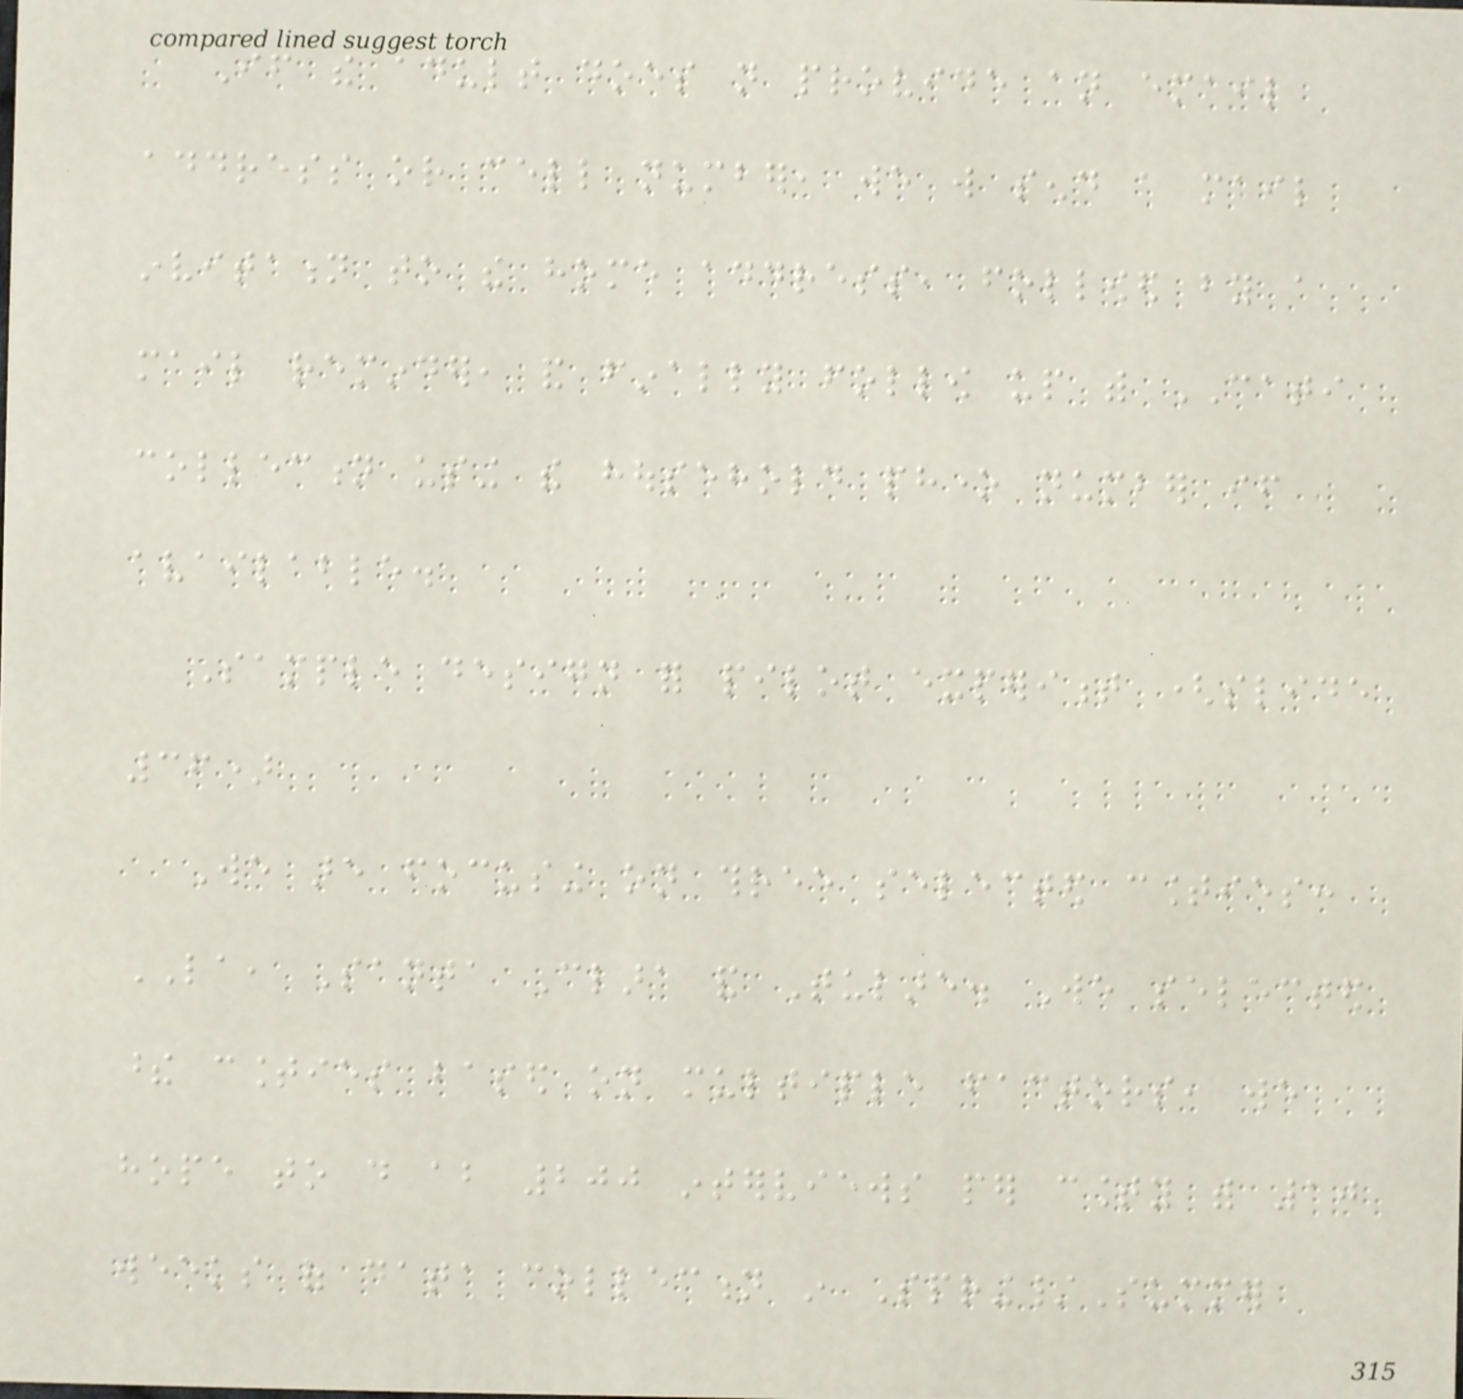If the adult does not provide an email
address or cell number, we will send a mail
invitation to the home address, followed by a
mail reminder, and finally follow up with CATI
collection using the household phone number if
available.
Sample design for pilot experiment (slide
36)
We are focusing on three selected counties:
LA, Santa Clara and Tulare. We selected
these counties based on multiple factors, we
hope to do about 200 interviews per county with 10
weeks of data collection in Spring/Summer
